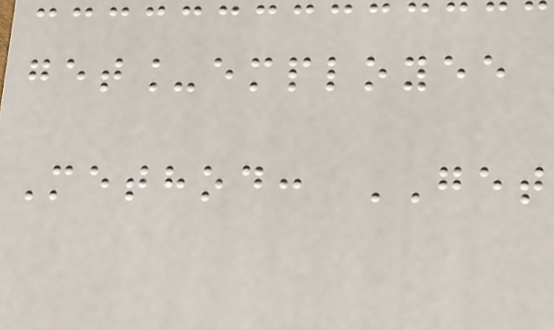get_employee
Method: GET
